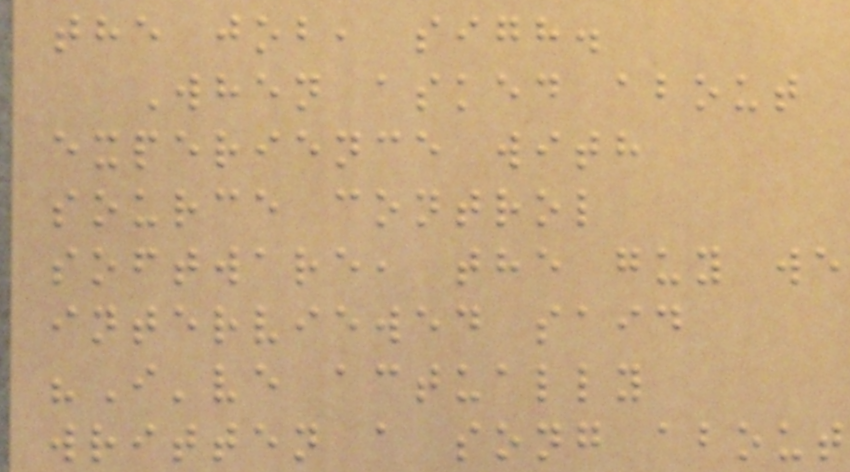the job, sigh.
When asked about
experience with
source control
software, the guy we
interviewed said
"I've actually
written a song about
